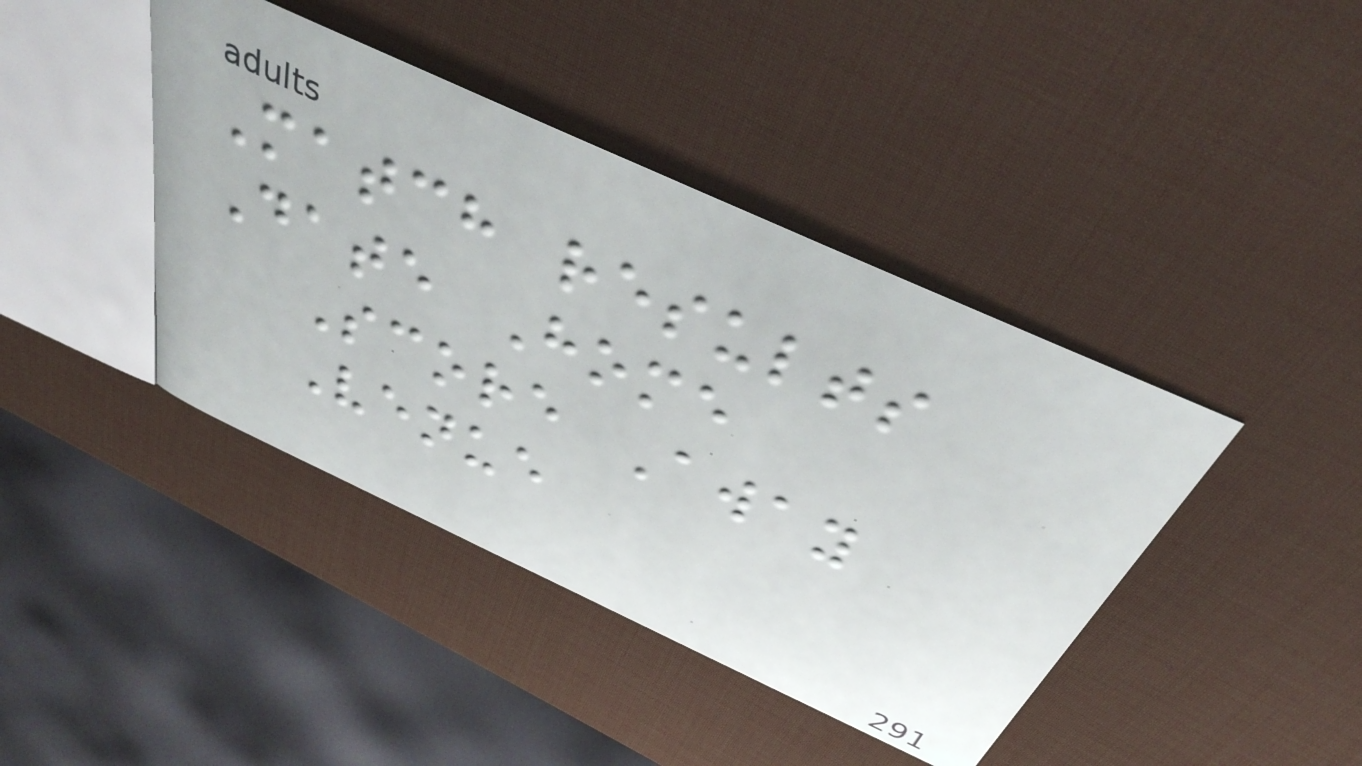Match results
Date Home
Score Away
Venue
